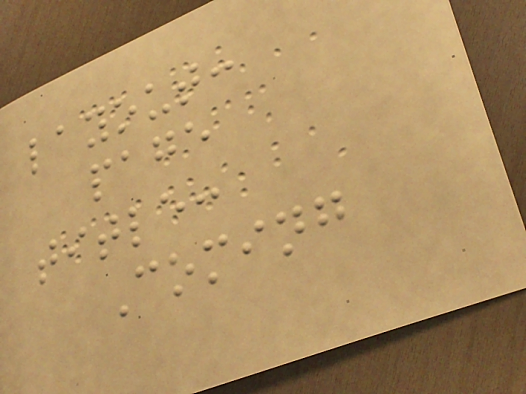layout:
page
title:
Coming
